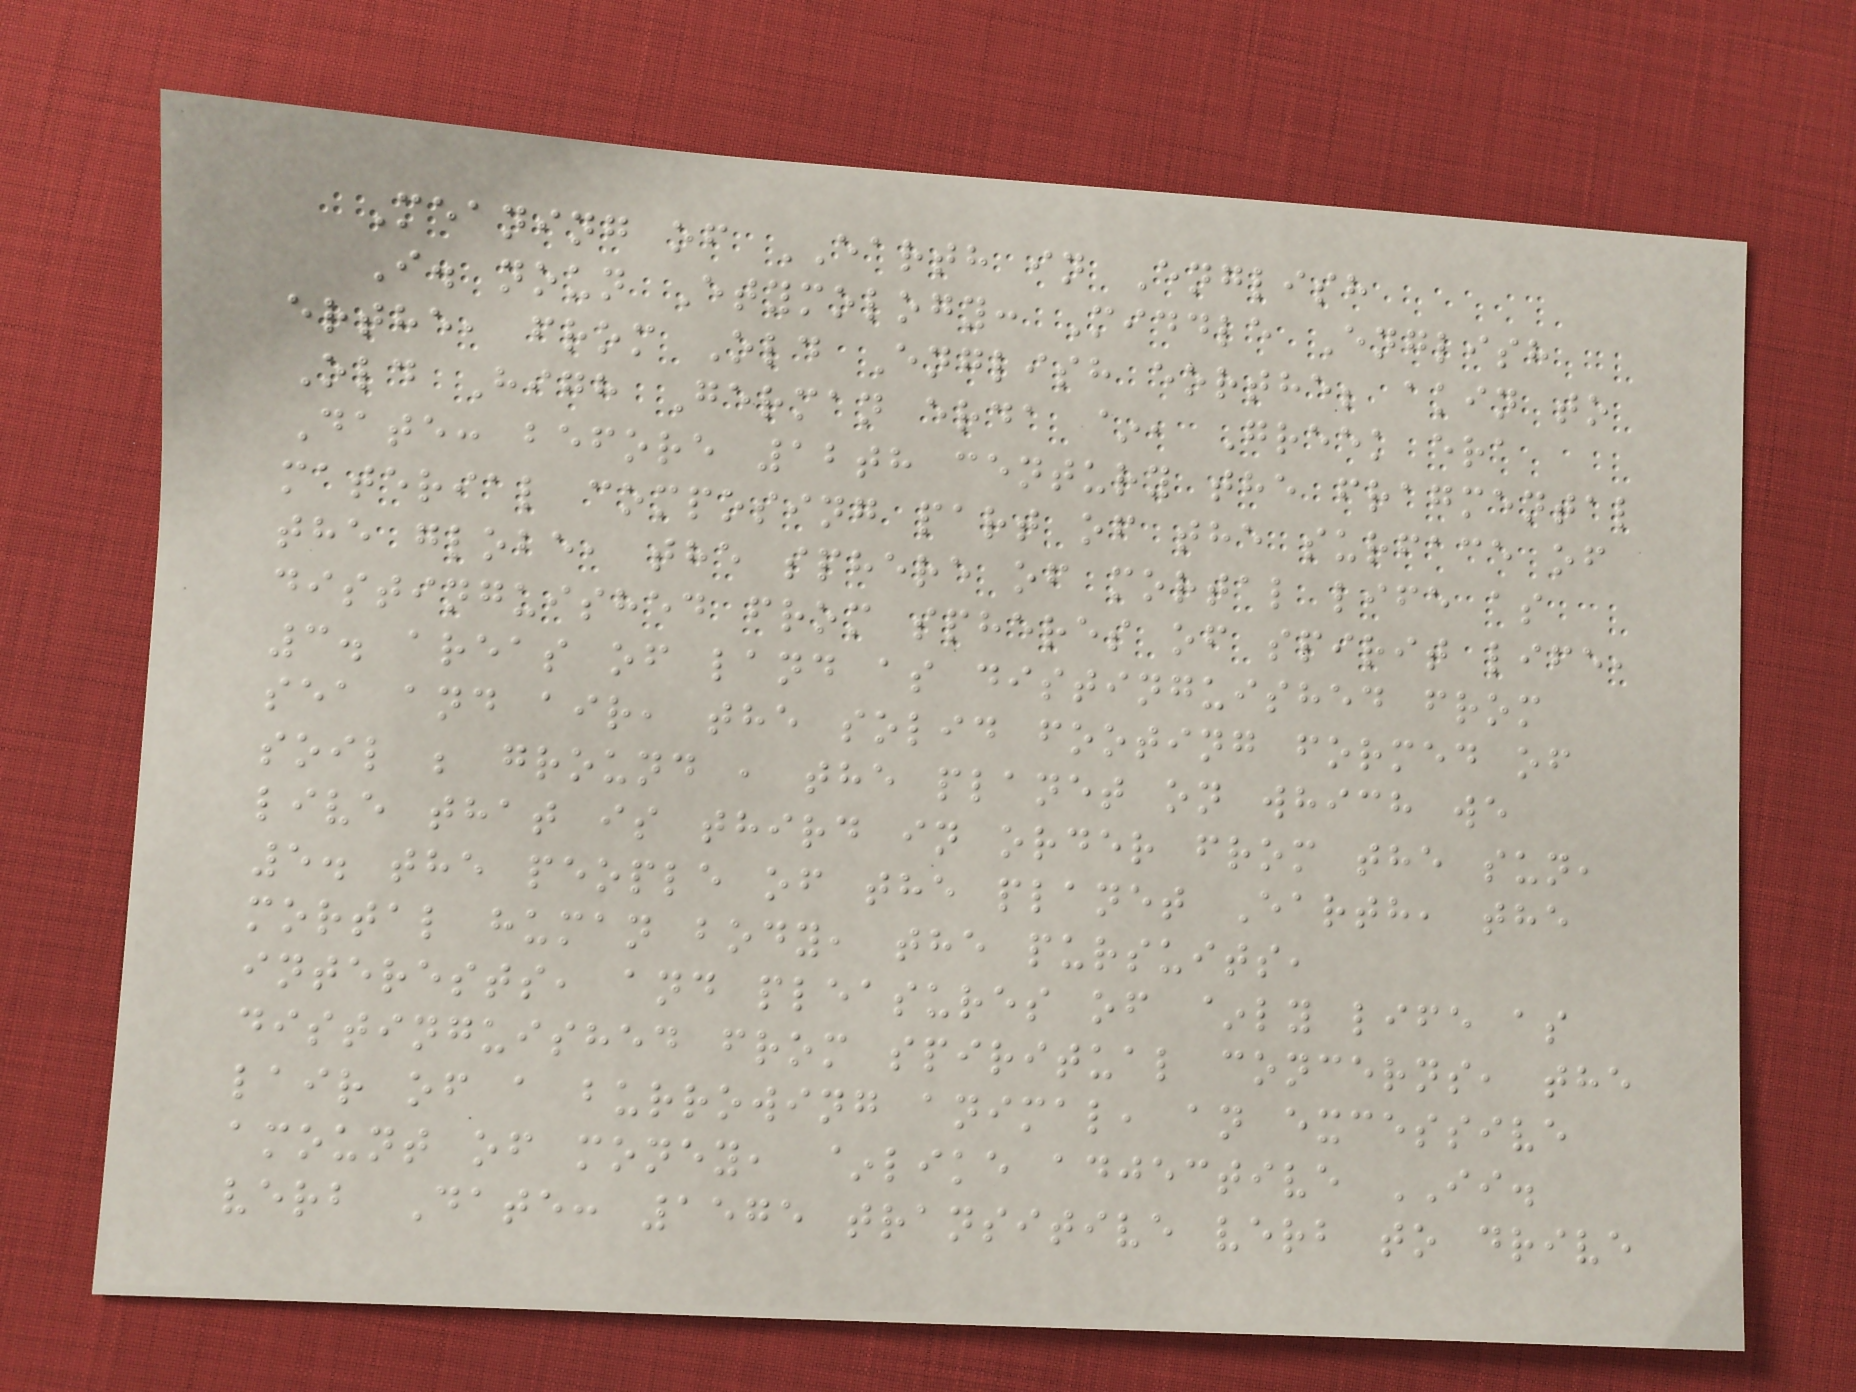Meaning of EARTH in English
I. noun Etymology: Middle English
erthe, from Old English eorthe; akin to
Old High German erda ~, Greek era
Date: before 12th century the fragmental
material composing part of the surface of
the globe, the sphere of mortal life as
distinguished from spheres of spirit life,
3. areas of land as distinguished from
sea and air, the solid footing formed of
soil ; ground , the planet on which we
live that is third in order from the sun,
5. the people of the planet Earth, the
mortal human body, the pursuits,
interests, and pleasures of ~ly life as
distinguished from spiritual concerns, the
lair of a burrowing animal, an excessive
amount of money, ~like adjective II.
verb Date: 1575 transitive verb to drive
